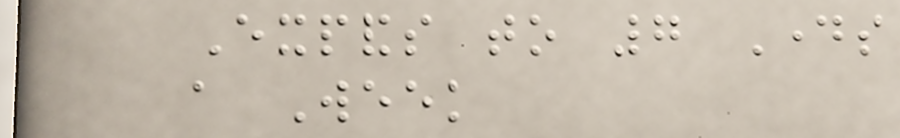Expands to 7 Days
a Week
